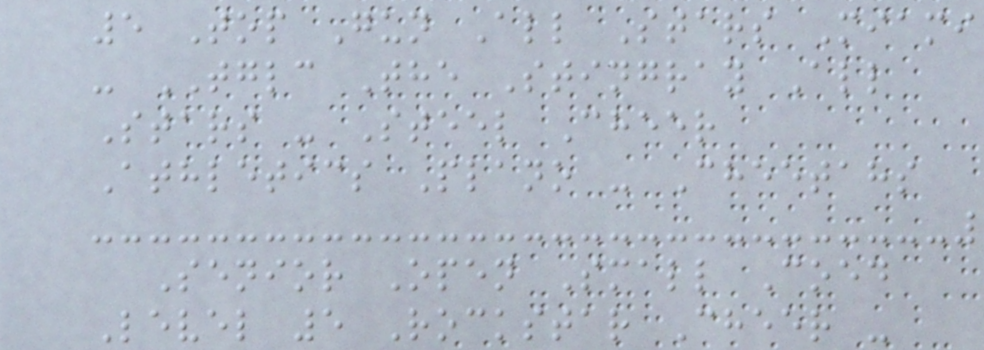5 Top Gun All Stars Miami
- TGLC The Stingray All
Stars - Steel Cheer
Athletics Plano - Cheetahs
Senior Open Small Coed
Level 5 Rockstar Cheer -
